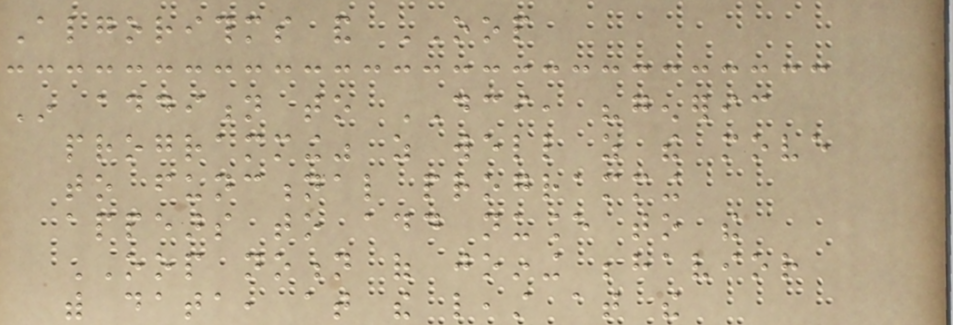Algorithms and OOP
In addition to DCI, "generic
programming" as well as the move
to functional programming
appears to add nuance to the
OOP notion of joining behavior
with data, at the least at the
